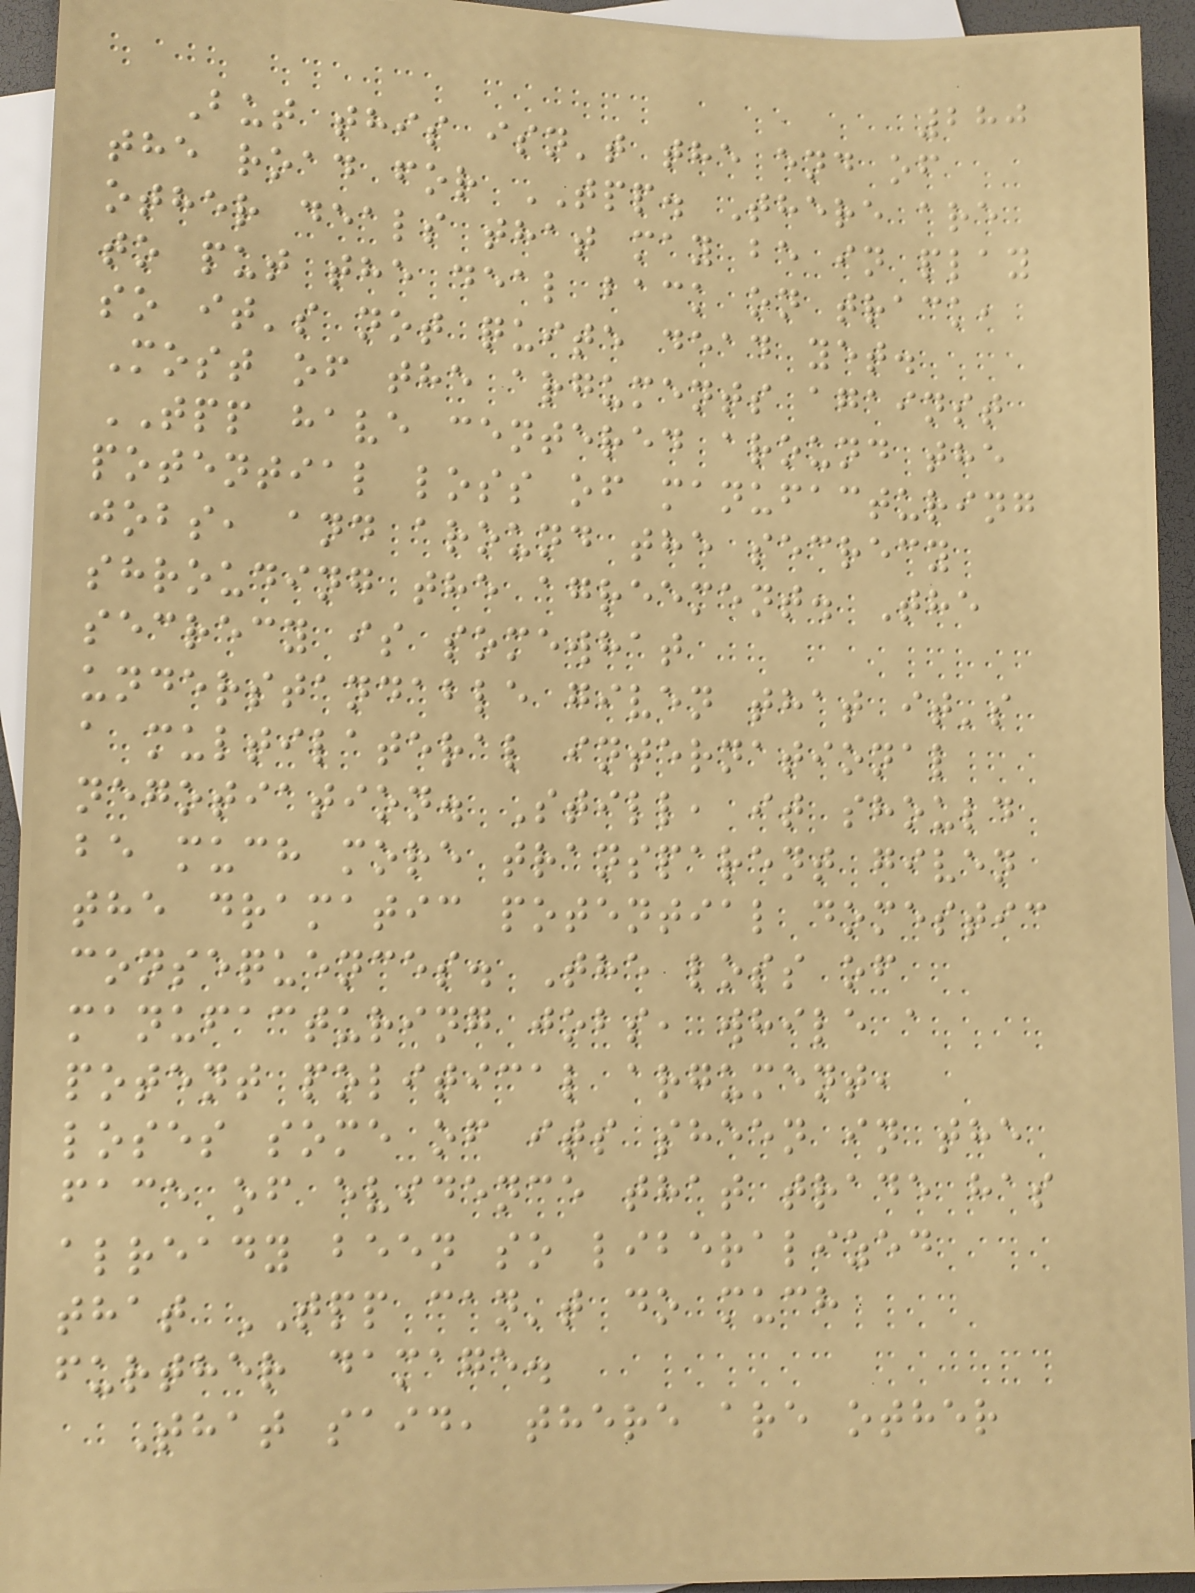280
But this isn't the end of
the road for TPP. There are
other deals that may be in play
to put the deal back on track,
so it's not quite dead yet.
Most of the arguments against
TPP have centered around the
potential loss of manufacturing
jobs, and around the secrecy
shrouding the agreement. The
secrecy is somewhat
understandable given that it's
a multilateral international
negotiation. Still, it should
be much more transparent given
the dramatic potential domestic
consequences. The loss of
manufacturing jobs, while a
potent political argument,
loses some of its sheen in the
face of evidence that trade has
already been so liberalized
that TPP can't do much
further damage.
That said, there are other
